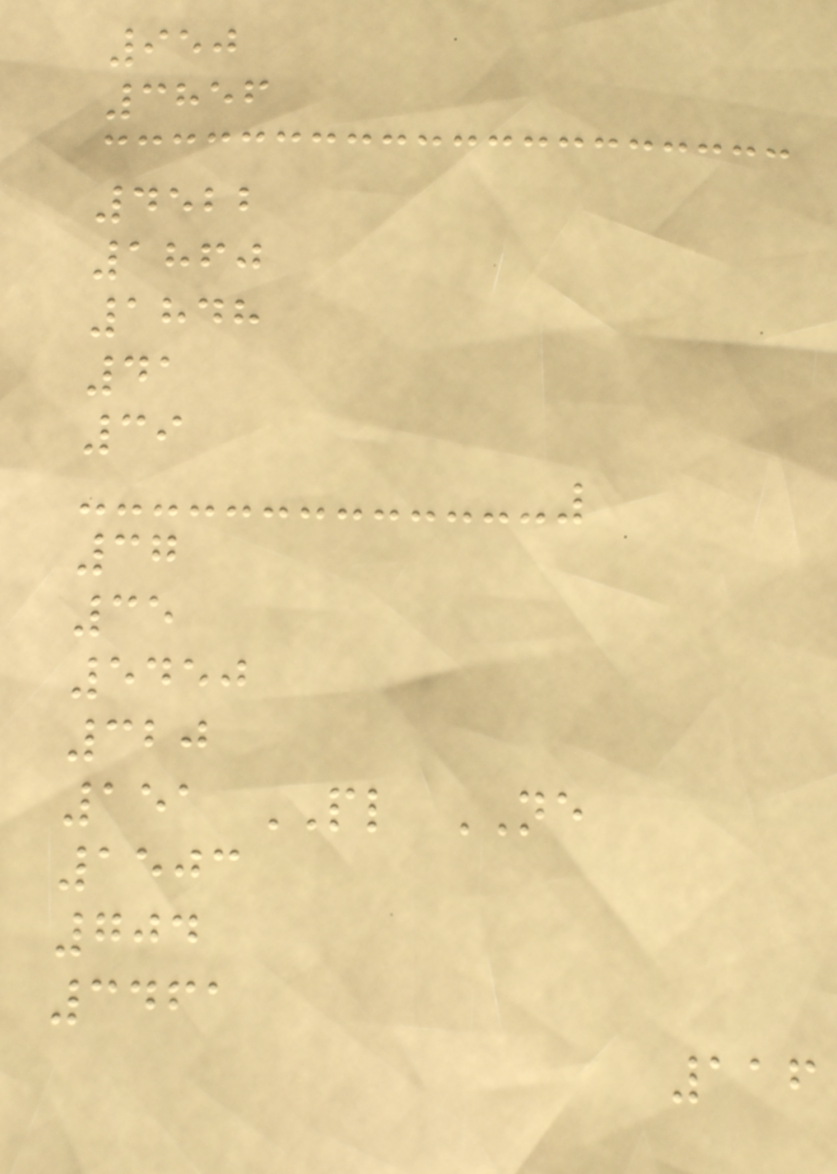950
3856
4522
1860
1848
41
39
37
35
5450
320
151 PL NE
1503
704
3461
116
